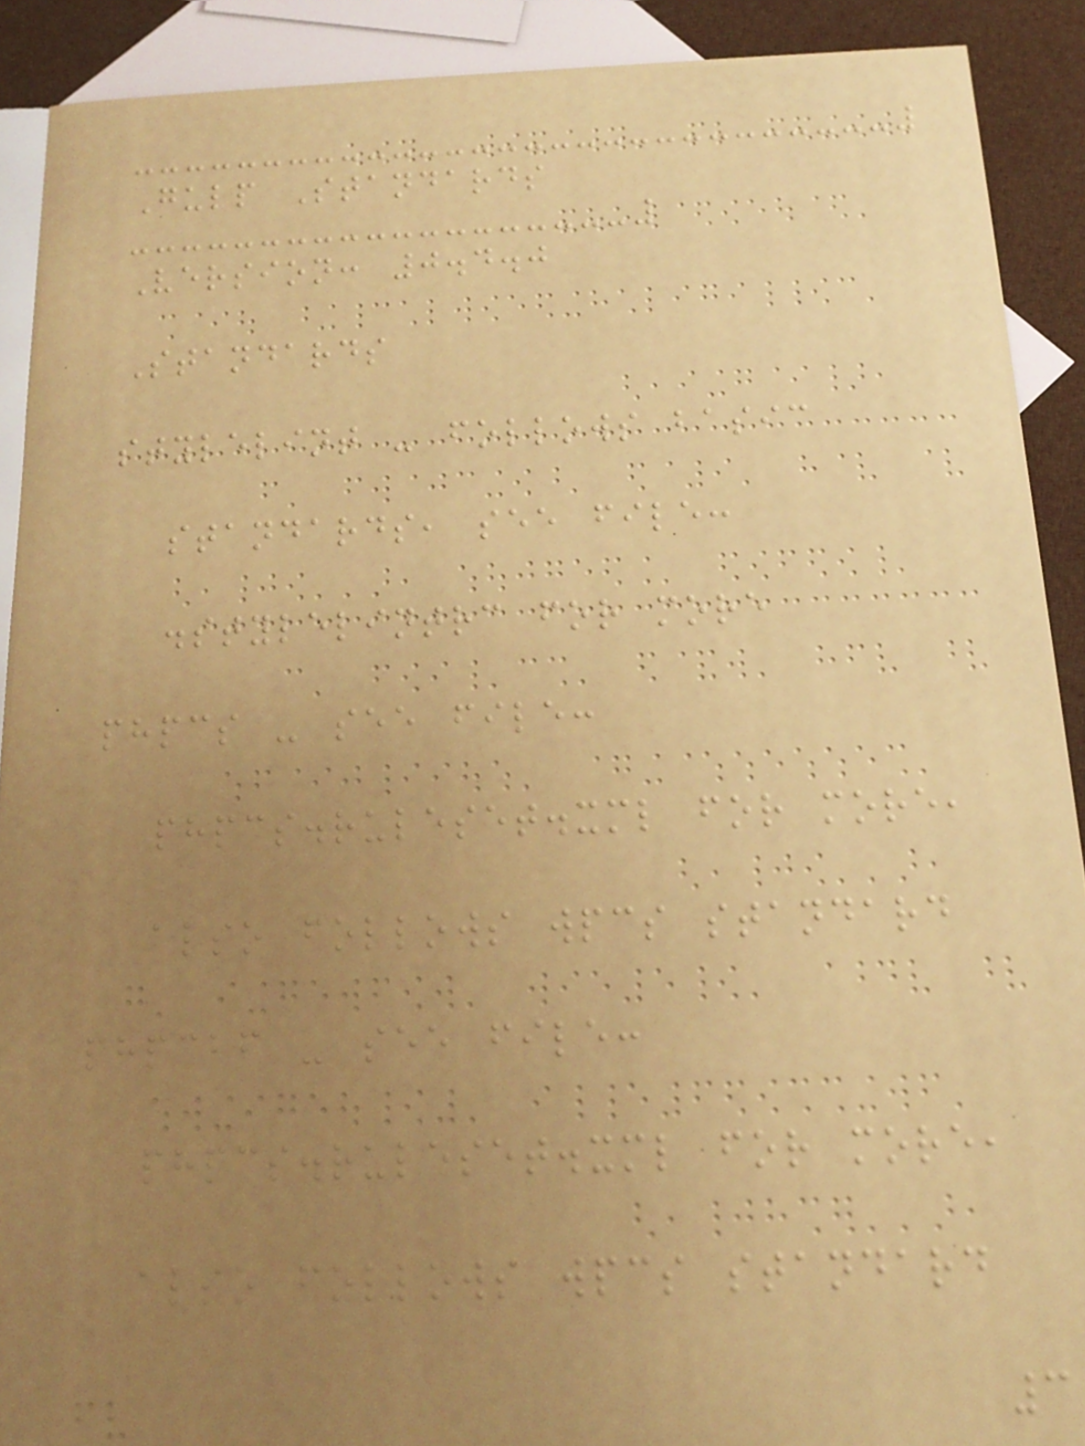Gulp Standards
Version: 0.4.0
Standards
stylelint - follows basic
standards, see file:
.stylelintrc for more
phpcs - see file:
phpcs.ruleset.xml for more,
also follows wpcs standard
phpcbf - see file:
phpcs.ruleset.xml for more,
also follows wpcs standard
3
